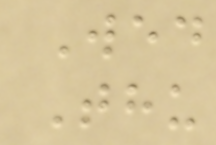Wed
Thu
